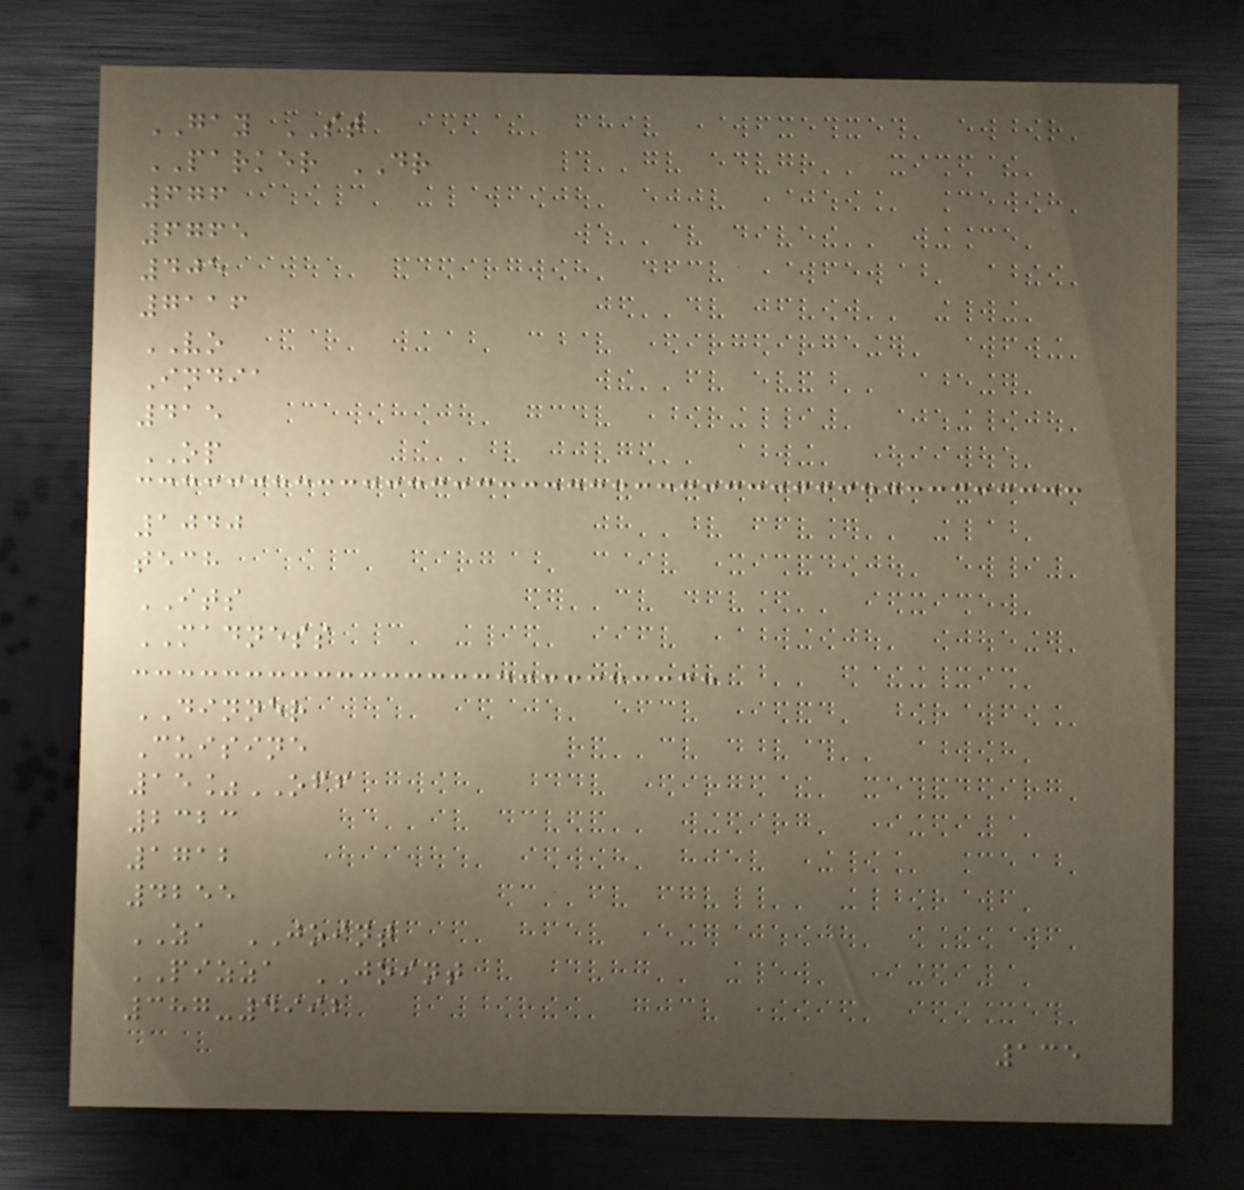GAY ST
PARKER DR
676
6765
405
7116
VO
India
415
OP
1040
tech
ITS
MADNESS
DINNER
Cuisine
15%OFF
2323
1712
4255
ZA JOINT
PIZZA JOINT
387-4992
135
